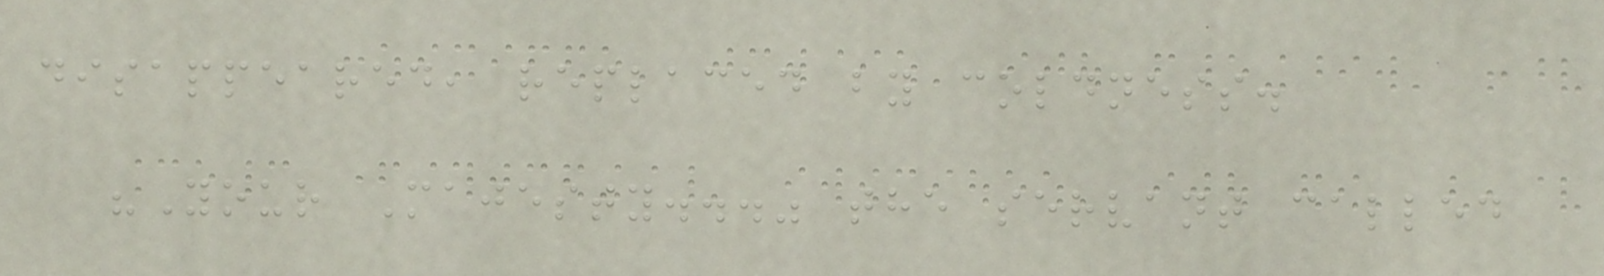disappeared, replaced by coldness.
"Your Majesty..." the servant called
